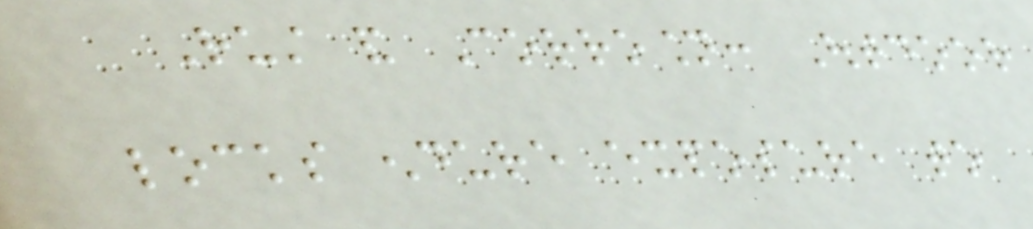Rust and Corrosion: Outdoor
locks endure exposure to
